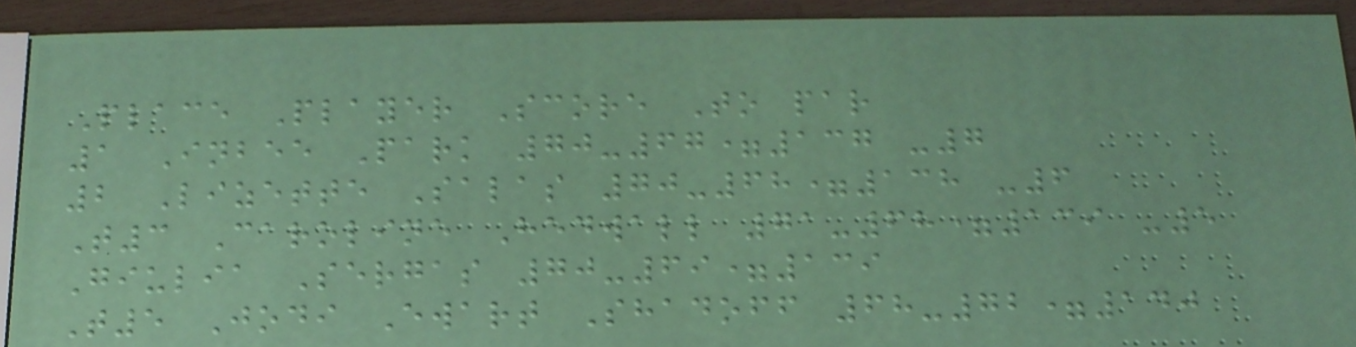Place Player Score To par
1 Inbee Park 70-67=137 -7
2 Lizette Salas 70-68=138 -6
T3 Caroline Hedwall 71-68=139 -5
Giulia Sergas 70-69=139
T5 Jodi Ewart Shadoff 68-72=140
